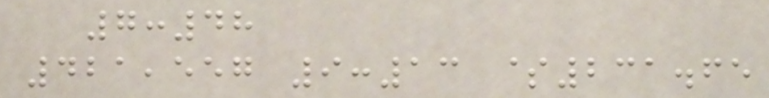7:48
421,557 9:13 $231.65
